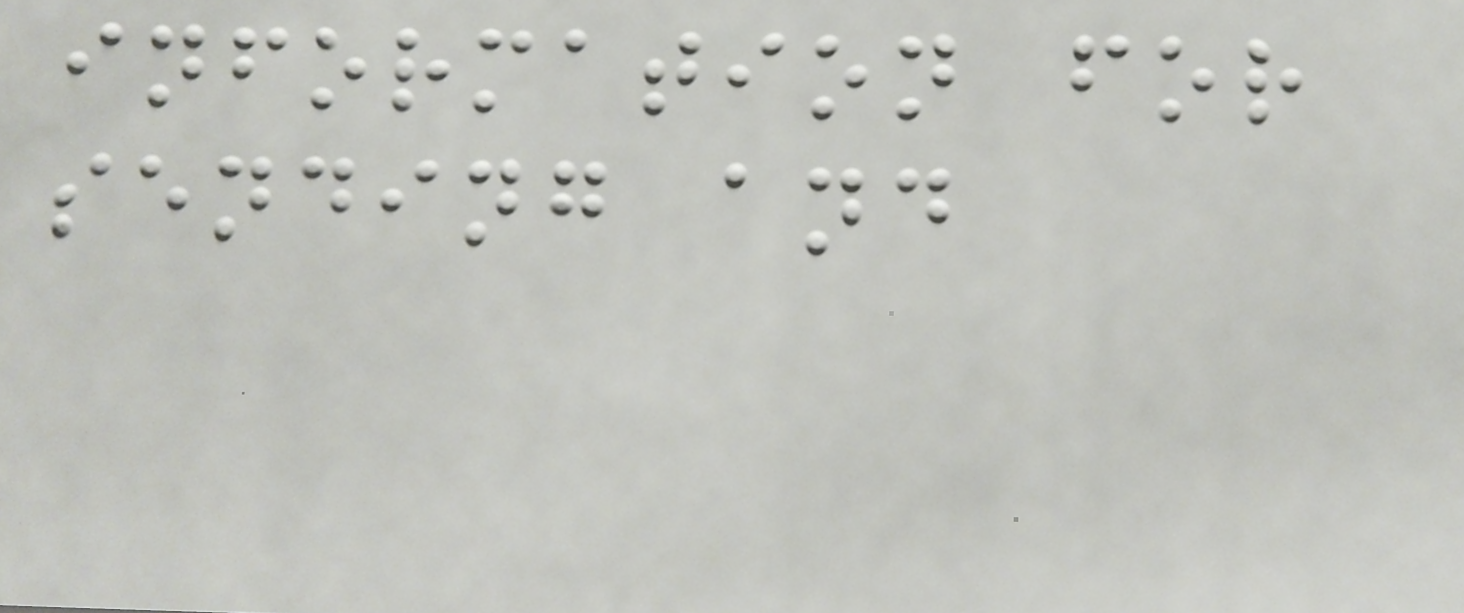information for
sending and
